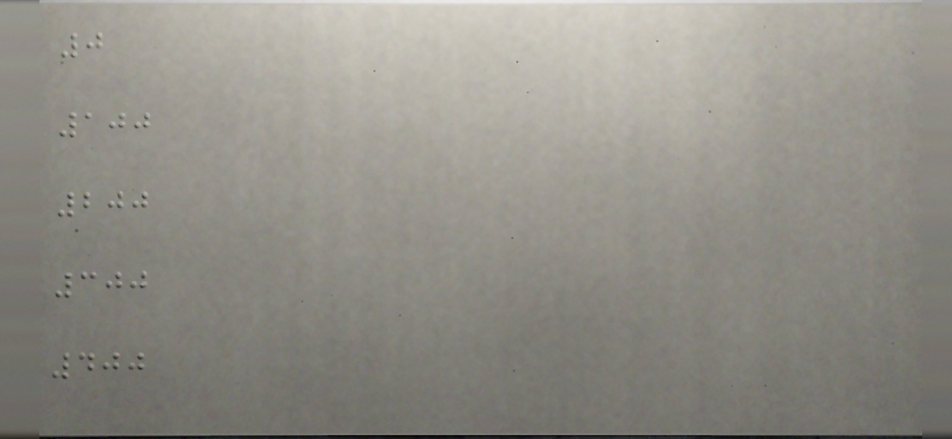0
100
200
300
400
